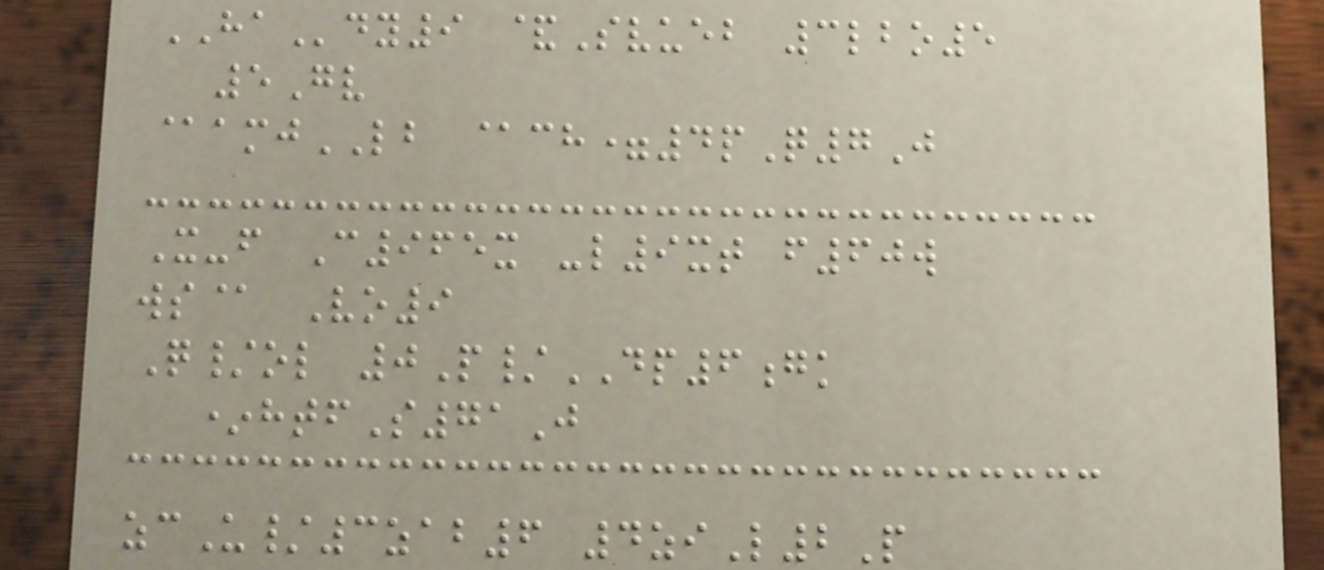HAdy9 &Svueb 3lbo5
5Gv
@amjLB @ch=4pQ7J
X-f C965x -l9xt f60w
ws@ Vo9
Q/ol 0P/DP6gk
*htfS71J
zcU/3zab6 4ziL2P
